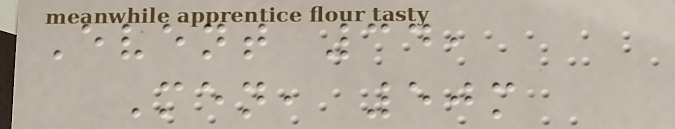Event 34,
Men, 50m
